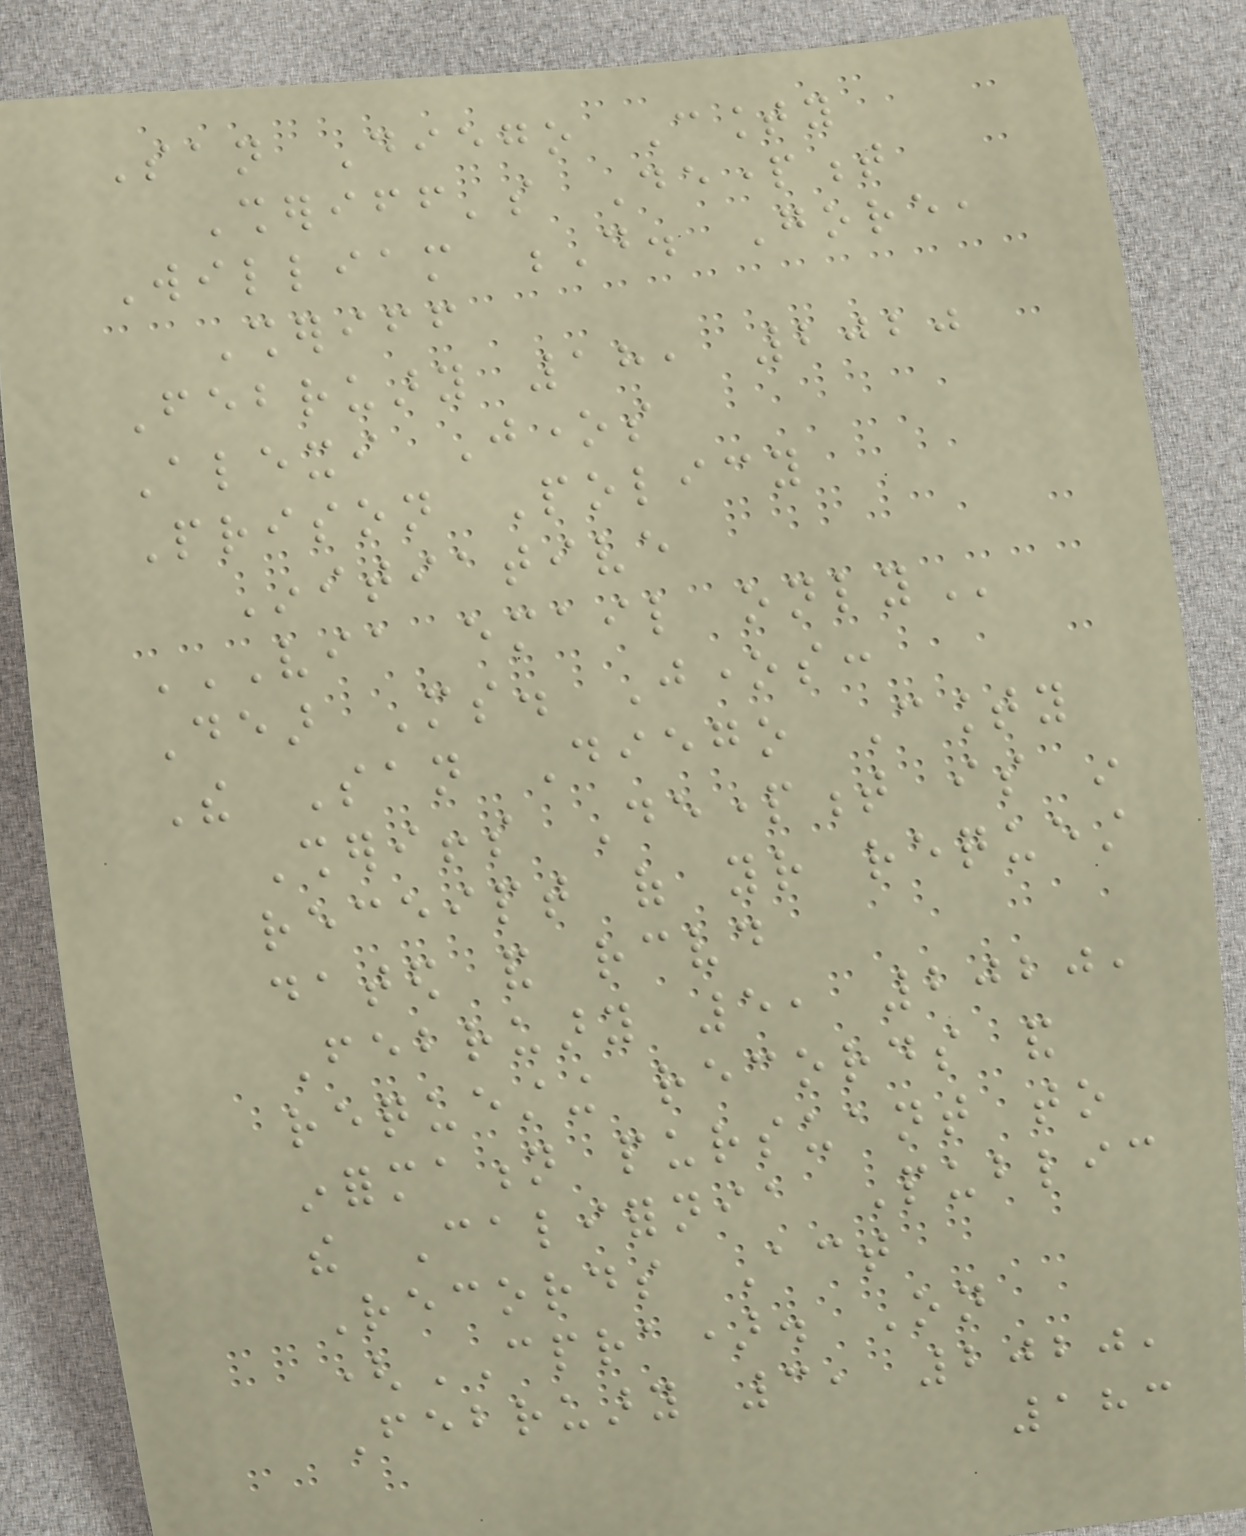San Diego County
Sheriff's Department
William D. Gore,
Sheriff
February 18, 2020
Alexi Jones
Prison Policy
Initiative
VIA EMAIL ONLY
Dear Ms. Jones:
The San Diego County
Sheriffs Department is in
receipt of your request
dated and received
February 5, 2020,
requesting records and
information pursuant to
the California Public
Records Act
(CPRA). On
February 3, 2020,
183
